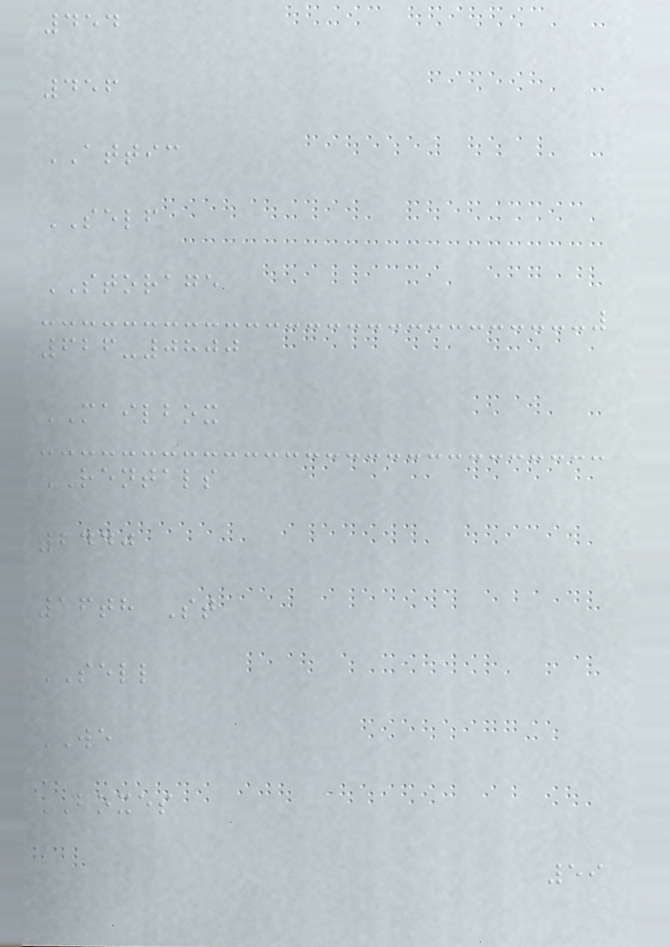454
456
ATTIC
SELF
STORAGE
626-0800
MAILBOX
RENTALS
2440
16th St
SELL
WE
BOXES
59
